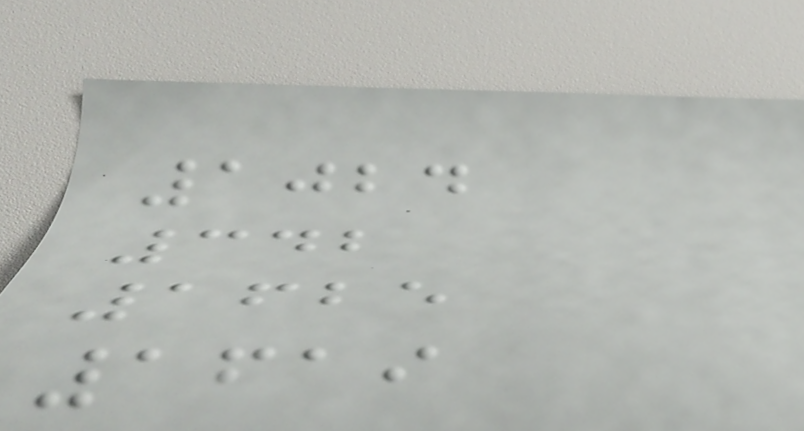1024
342
1625
1619
